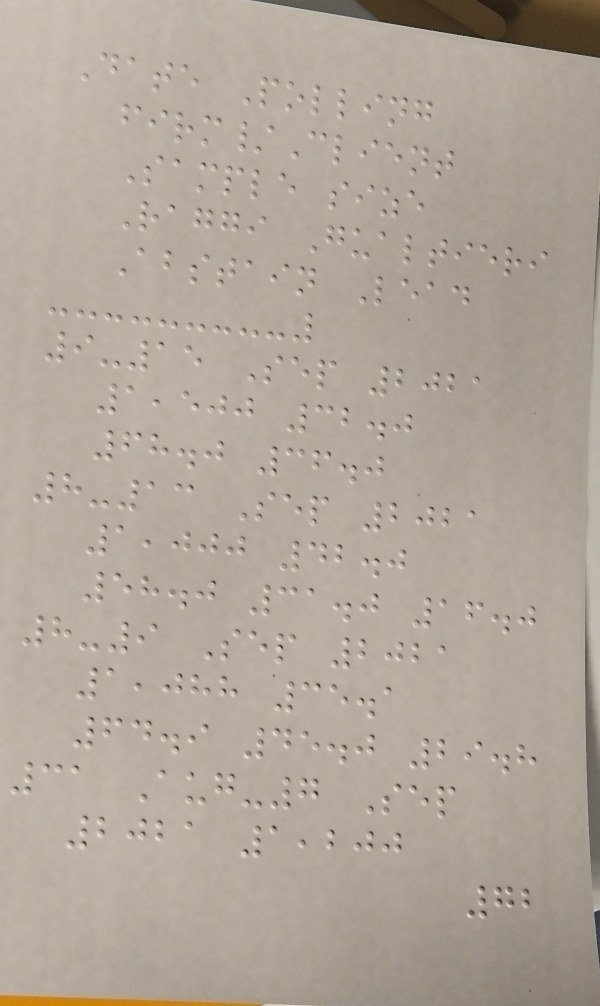Date Polling
firm/Client
Sample size
Raggi Gualtieri
Abstain Lead
9-15 Sep 2021
1,500 32.0
68.0 36.0
8-13 Sep 2021
1,000 42.0
58.0 31.0 16.0
8-9 Sep 2021
1,088 35.1
64.9 45.0 29.8
31 Aug-7 Sep
2021 1,200
72
